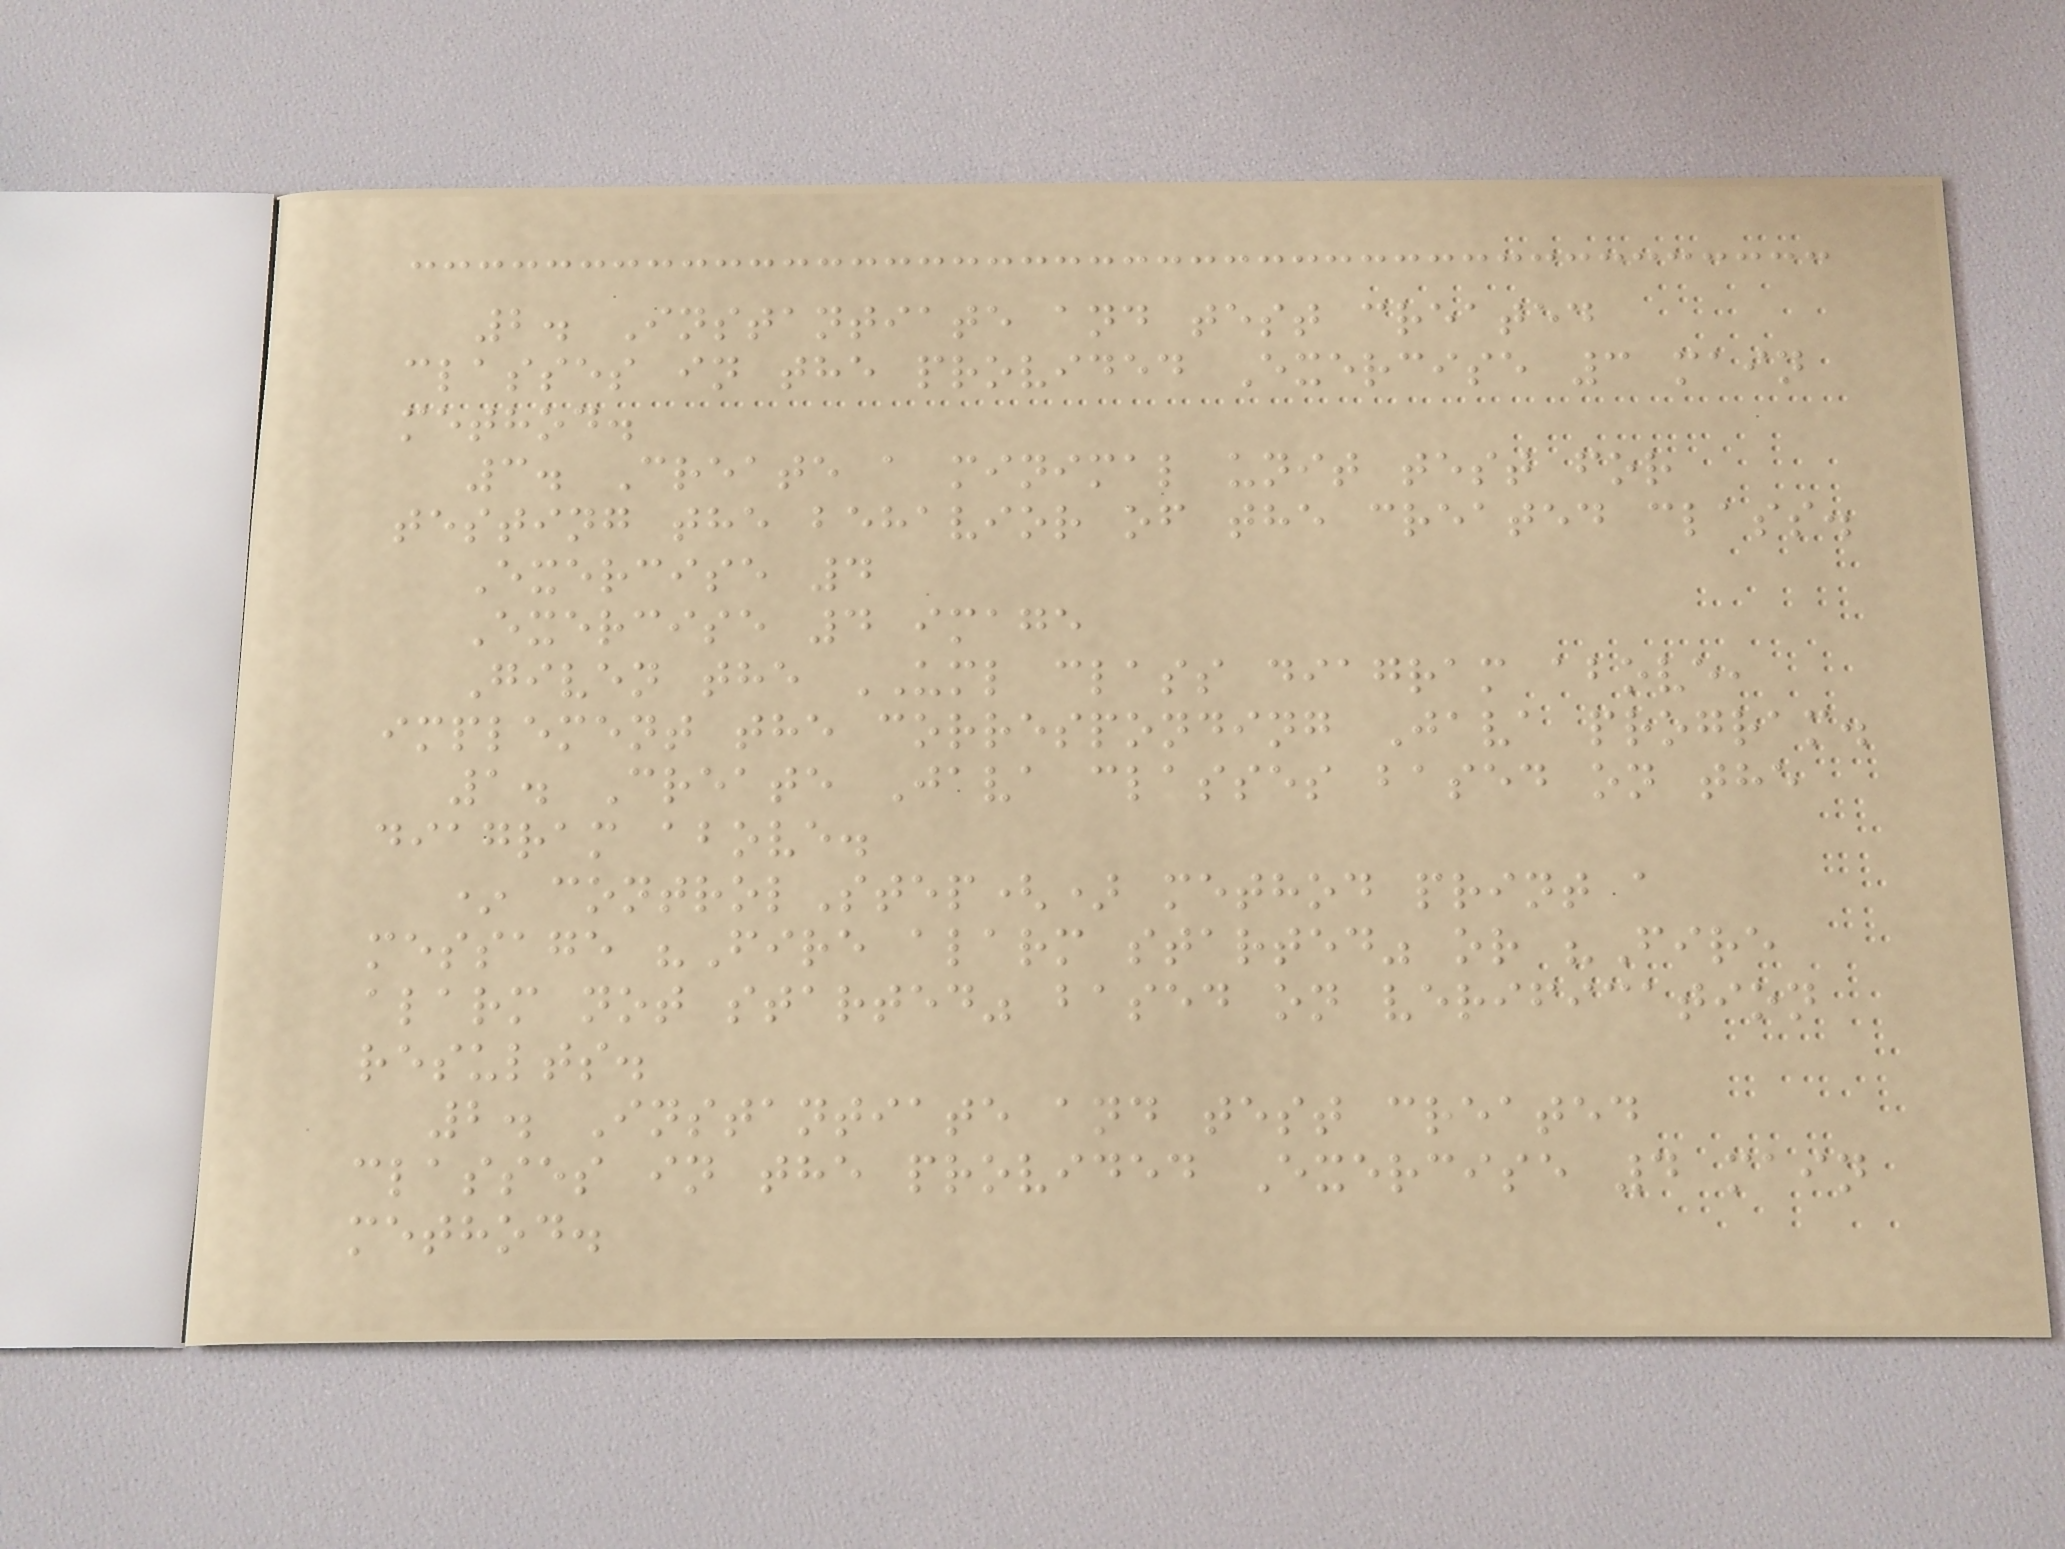2. Instantiate and test created
classes in the provided Exercise 3 main
method.
3. Create a minimal unit test for
testing the behavior of the created class.
Exercise 4
Exercise 4 image
Given the UML class diagram above,
implement the corresponding Java program.
1. Create Java classes based on the
diagram above.
* controlStep() method print a
message "Fire alarm started" or "Fire
alarm not started" based on verification
results.
2. Instantiate and test created
classes in the provided Exercise 4 main
method.
